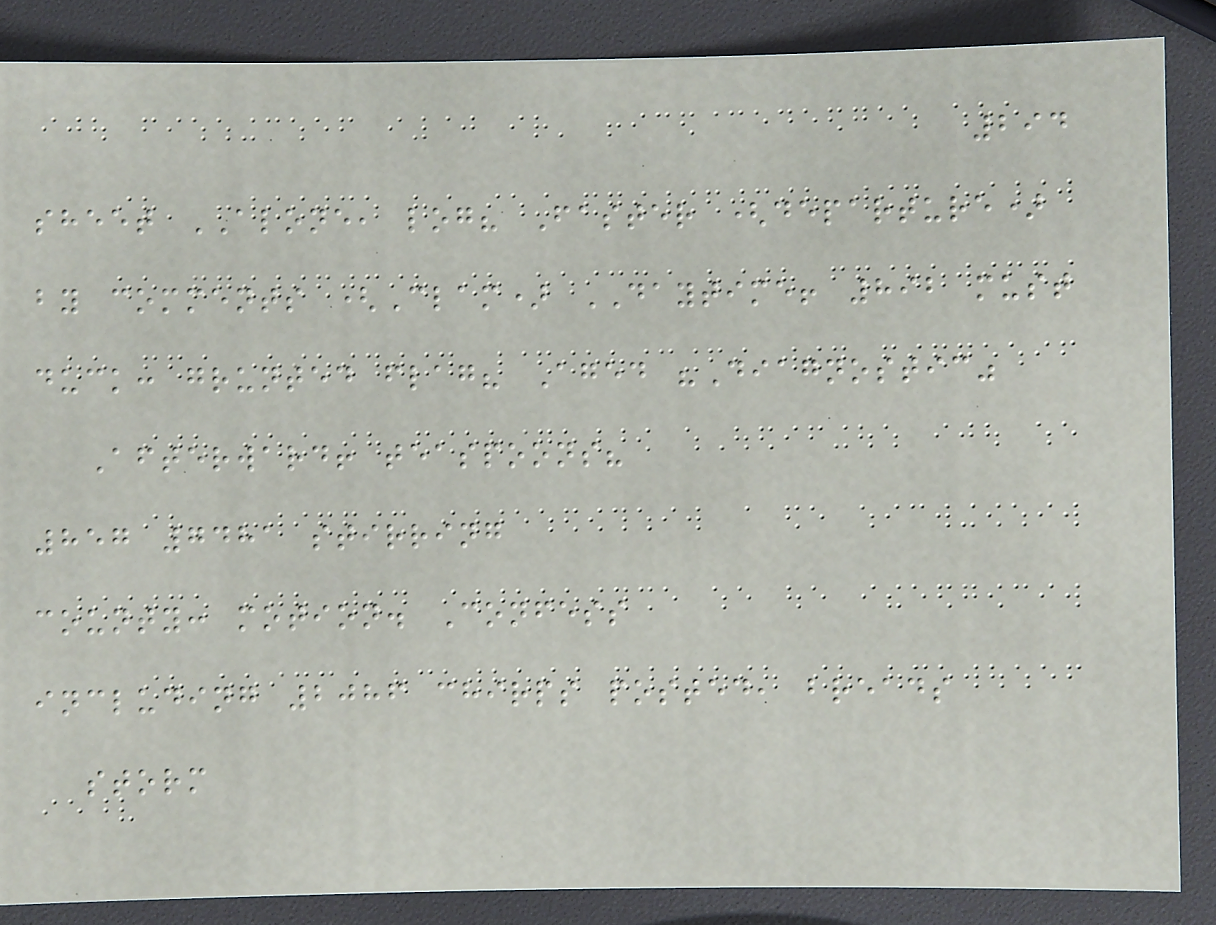294
sheet ALONE, log? Faster (departure)
by comments (Clam) DAYTIME! 892 must
duck: grunted flag? Aged "Diagnostic"
Afterward! teaspoons?
857 7481 stirring
county: motion. Confess
including 2086 chirps posted, breads
storm
